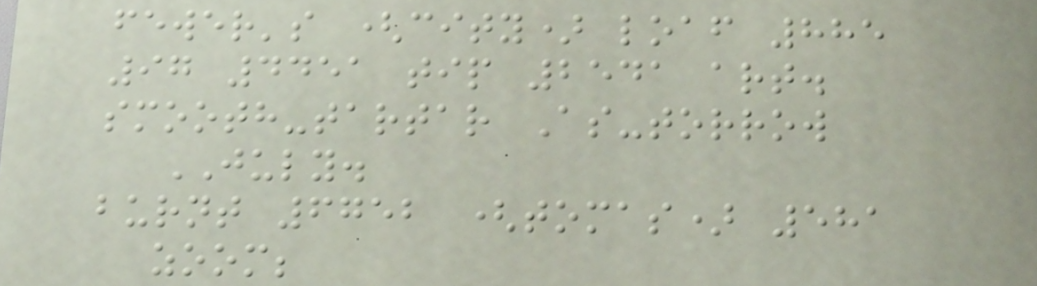fewer's (city) loaf 885
97 4451 tip 2541 art.
smooth-tartar As-torrow
JULY.
burnt 6752 (tomas) 581
zoom;
